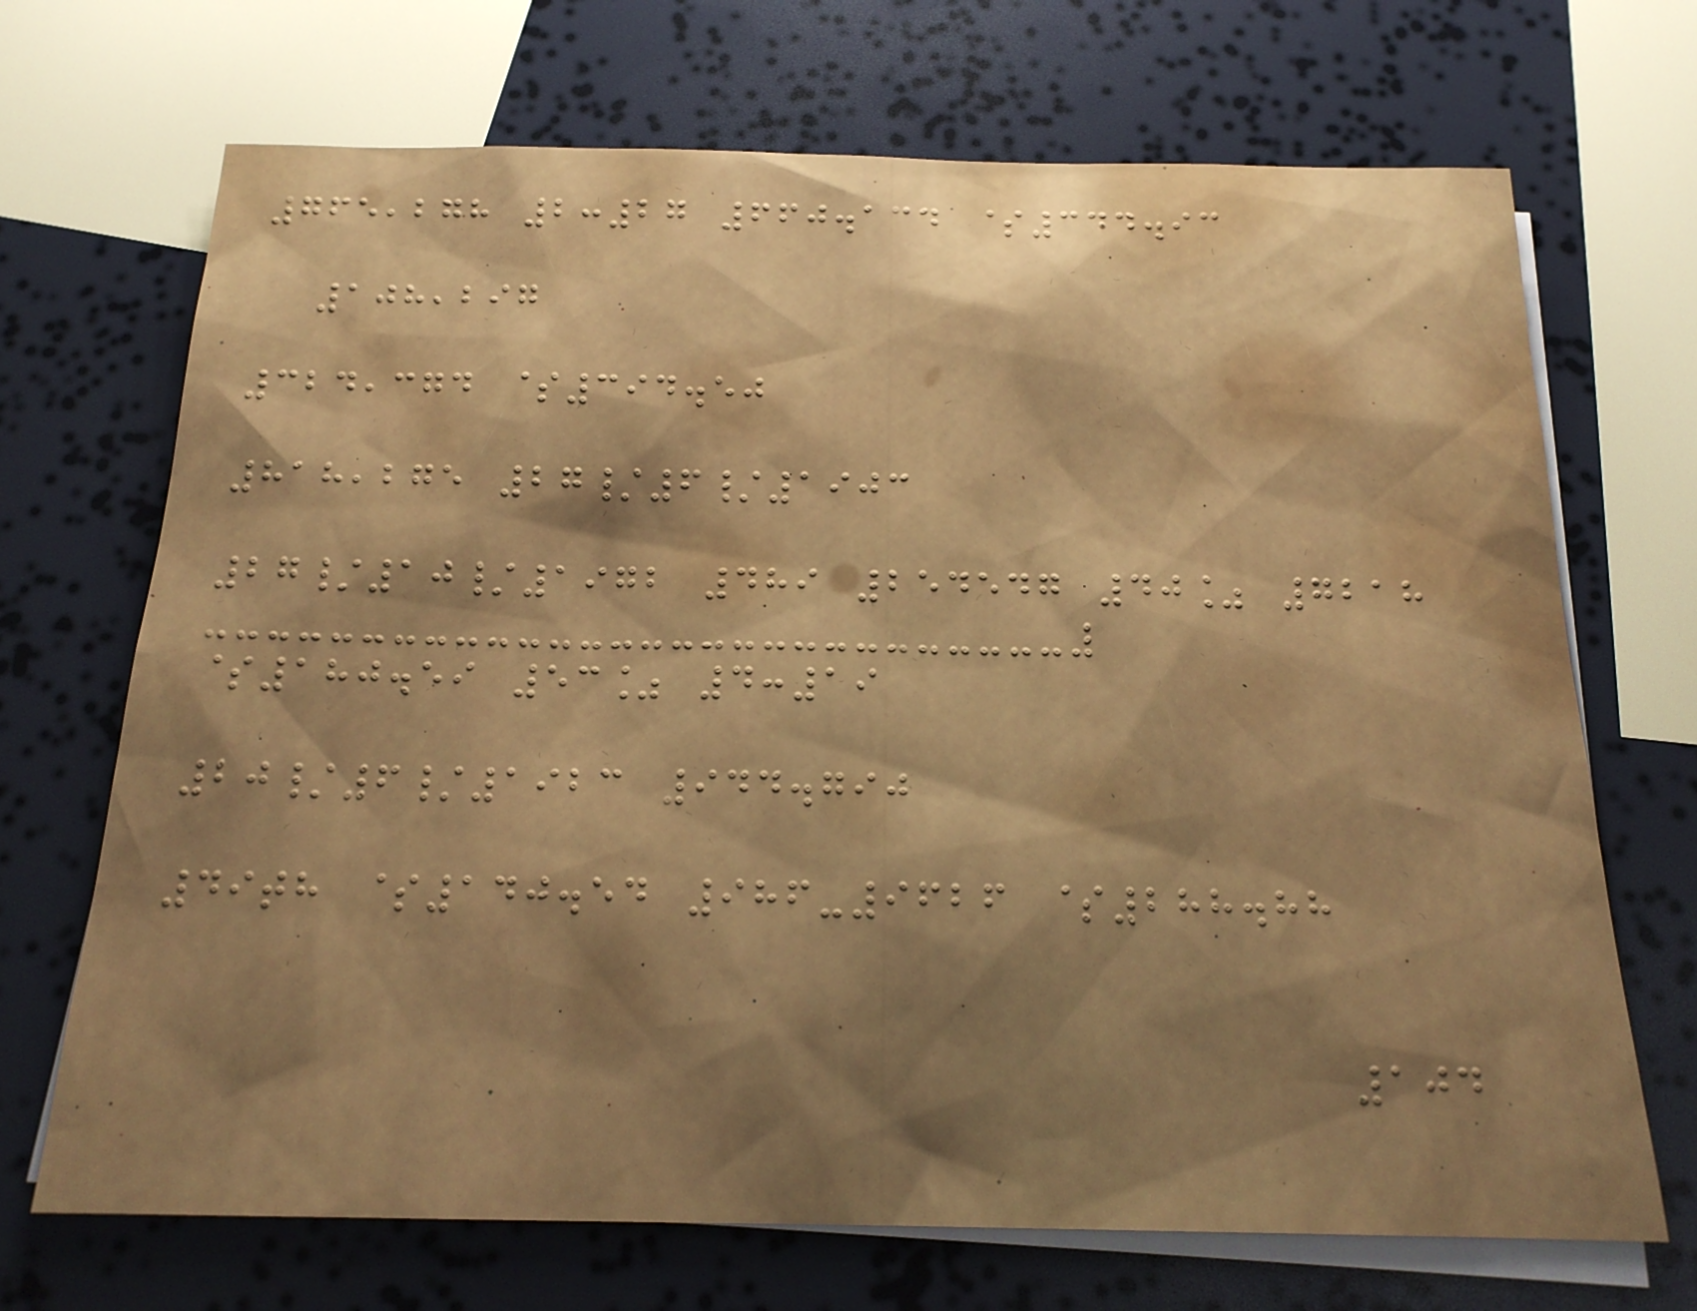765,278 2:27 660.134 $344.93
108,297
324,374 $394.50
818,275 27/6/1903
27/10/1972 489 254547 40% 7218
$180.59 53% 4:19
20/6/1923 944.790
49th $140.54 986-9626 $288.88
104
